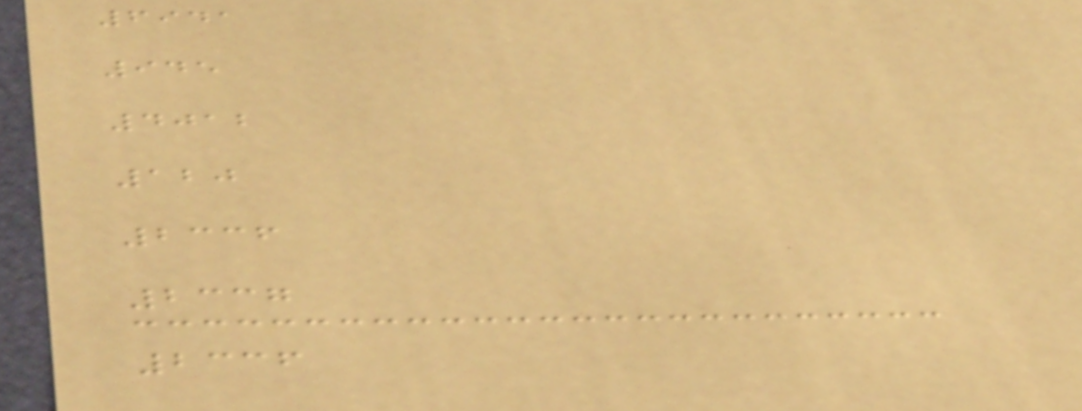6941
945
4012
120
2336
2337
2336
